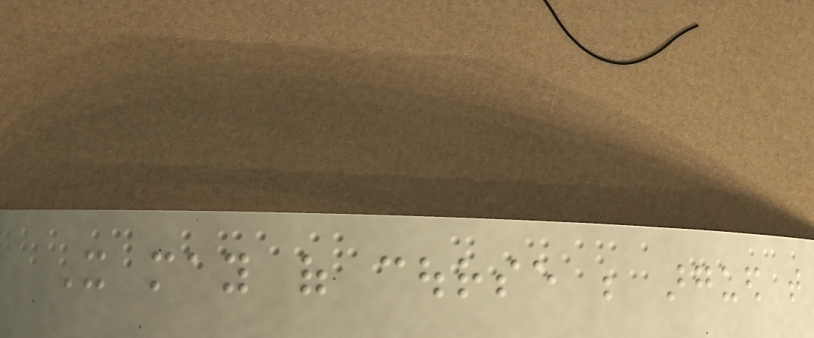It may of course be argued that
